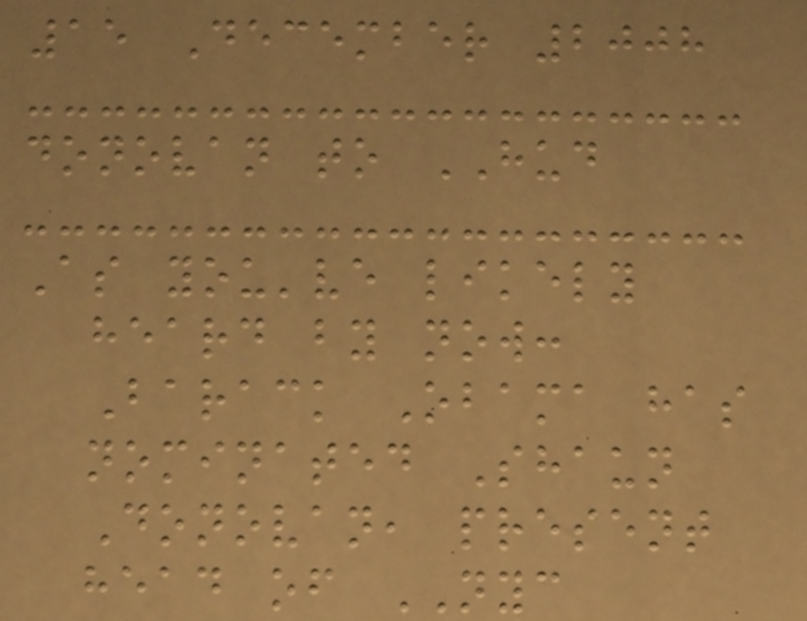15 December 2008
donovan to HUD
As you've likely
heard by now:
Barack Obama has
nominated Shaun
Donovan, present
head of NYC
